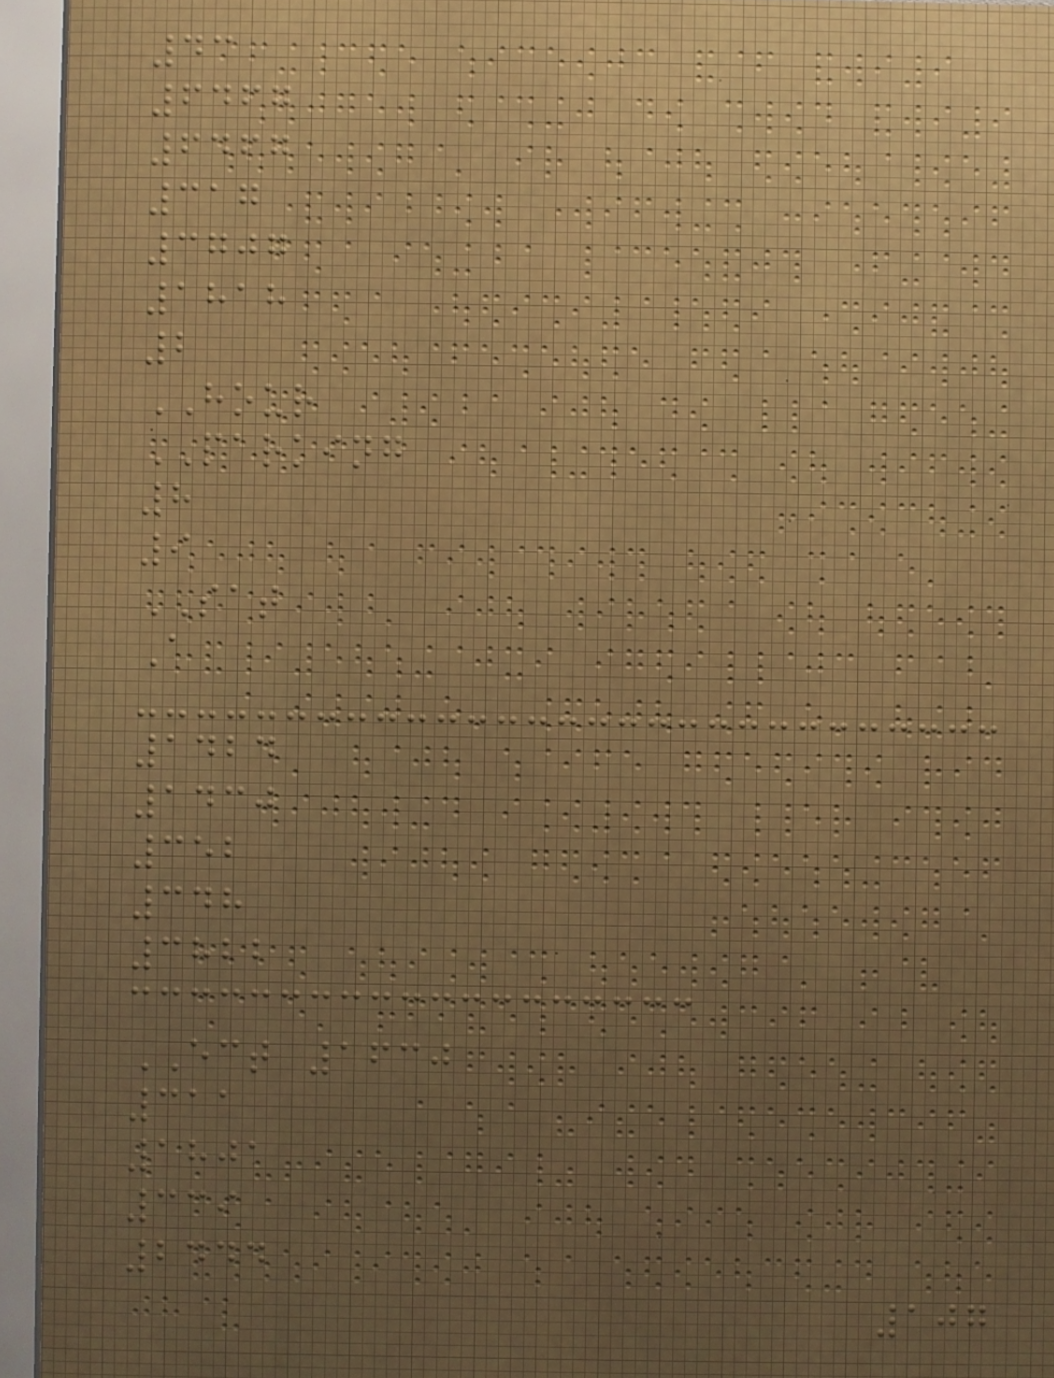43
6467
6467
317
3707
1818
2
HOUR
PARKING
8
9
SAT
A
1424
1430
352
348
3822
ECT 1630
311
1801
339
2444
107
